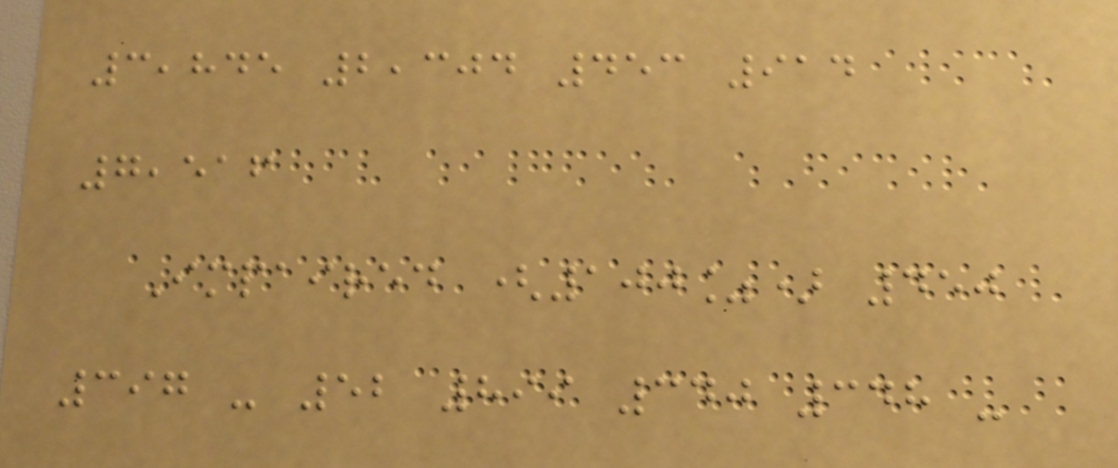3,845 2,304 453 914
7,516
Impaired (100%) 450
397 - 52 899 340 348 -
